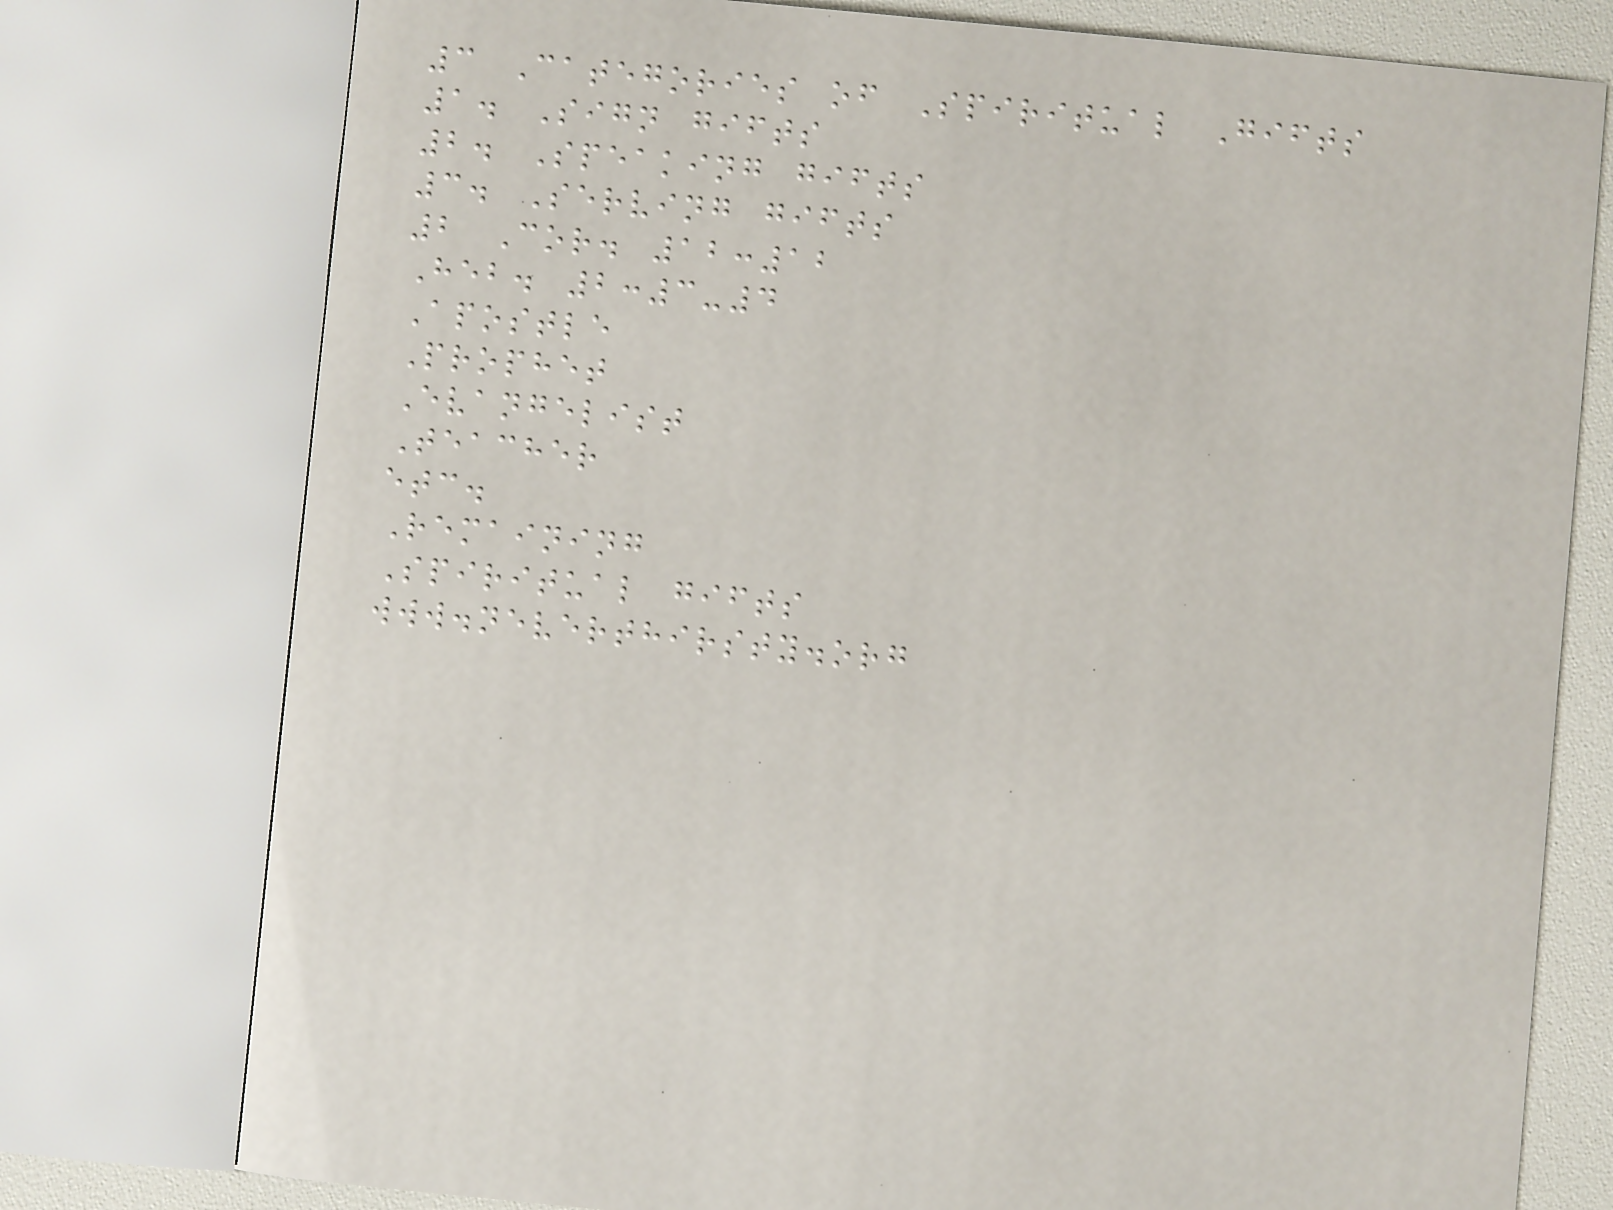3 Categories of Spiritual Gifts
1. Sign gifts
2. Speaking gifts
3. Serving gifts
2 Cor. 12:12
Heb. 2:3-4
Apostle
Prophet
Evangelist
Teacher
etc.
Remaining
Spiritual gifts
www.neverthirsty.org
